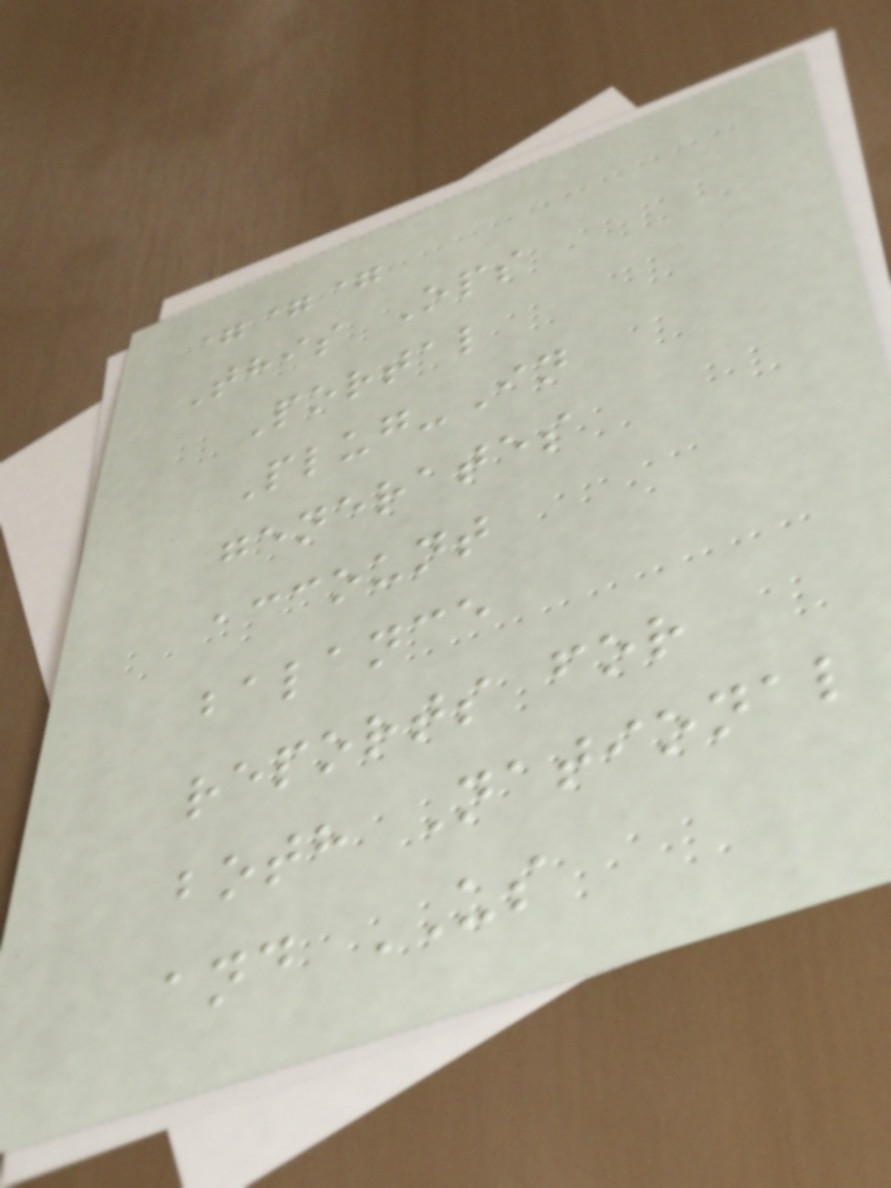===
This Ops
Portal
Plug-In
generates
account
balance
reports for
both National
and US
